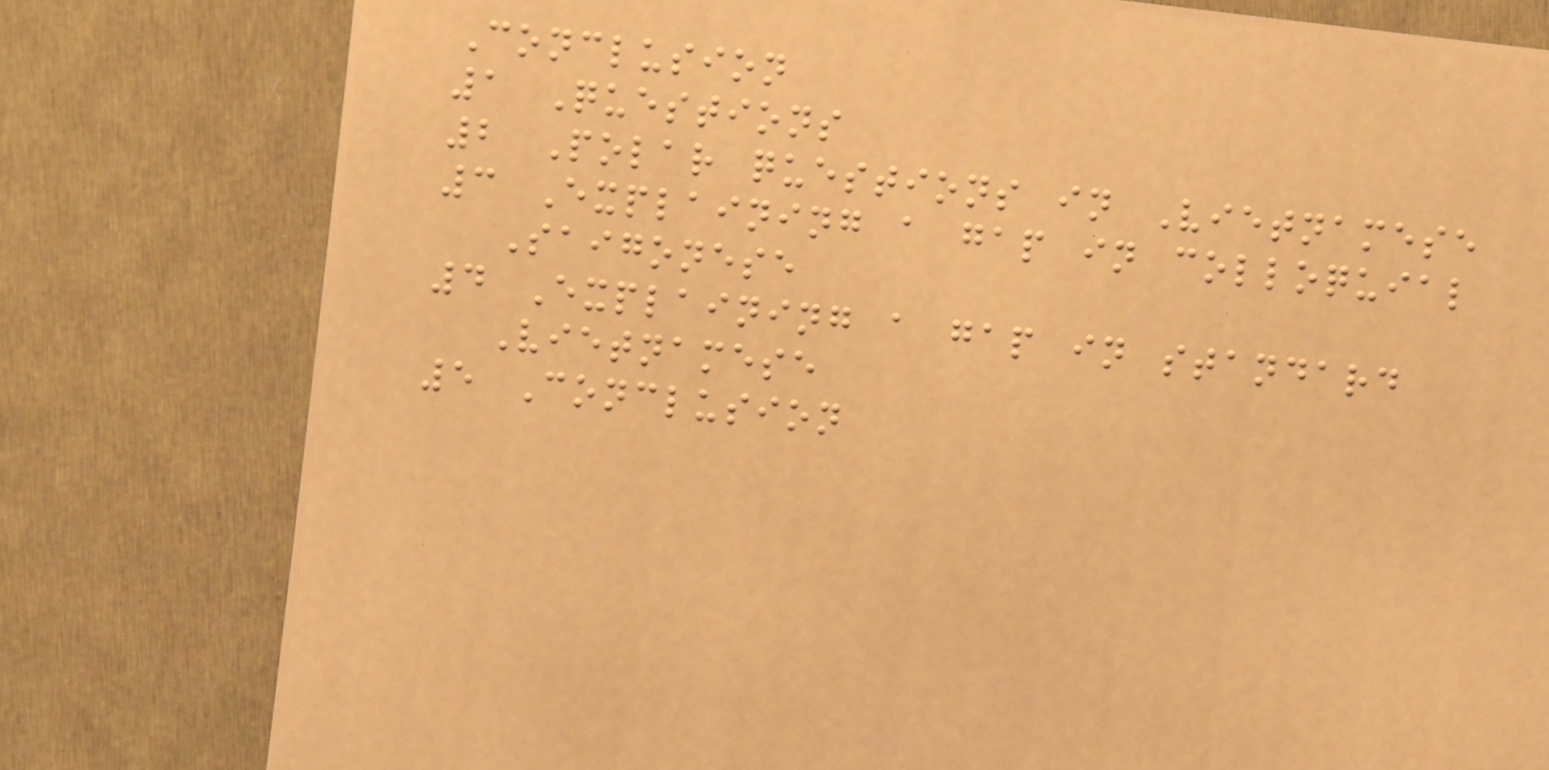Conclusion
1 Questions
2 Polar questions in Vietnamese
3 Explaining a gap in colloquial
Saigonese
4 Explaining a gap in standard
Vietnamese
5 Conclusion
